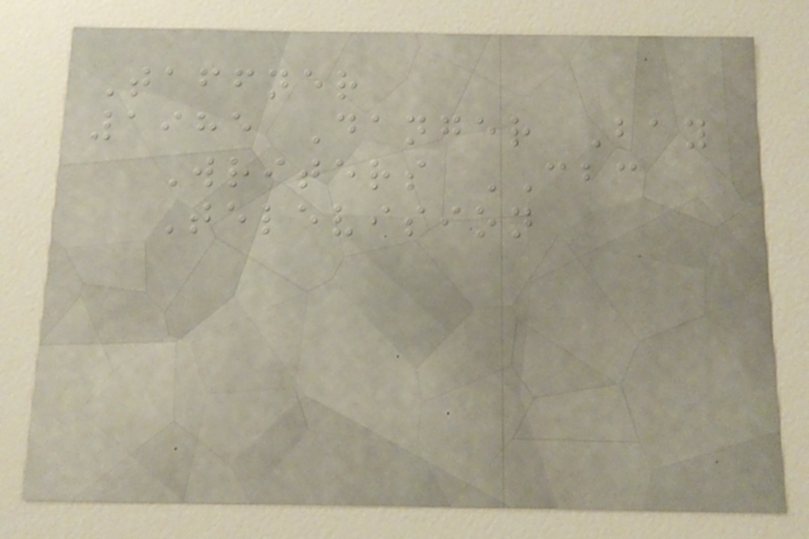Taffner
1985 Danger Bay
Writers CBC
Television
